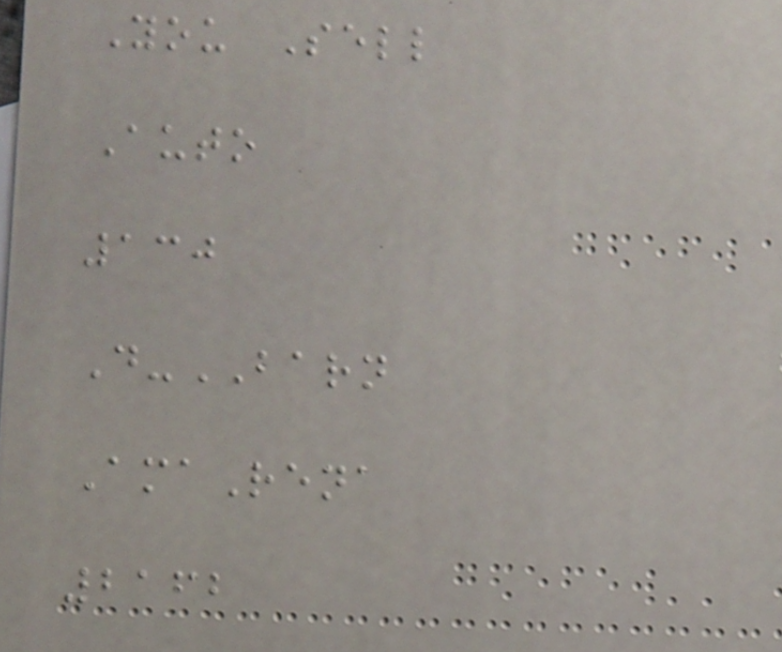You Sell
Auto
130
D-BARN
AmaRena
2162
